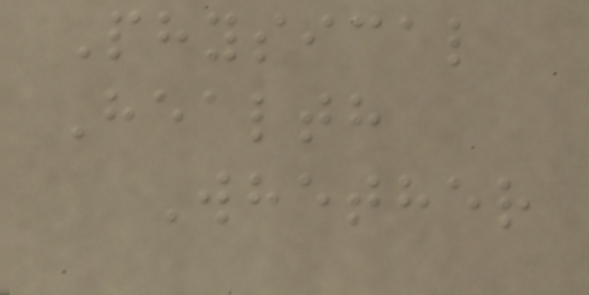Physical
Health
Whether
